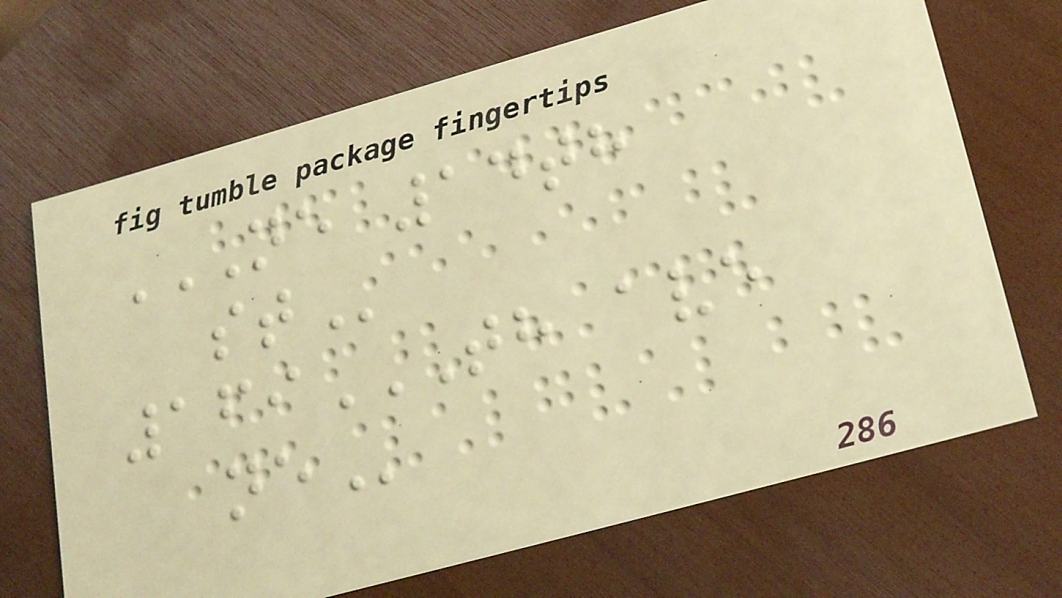NE 14TH
ST
169TH AVE
NE
